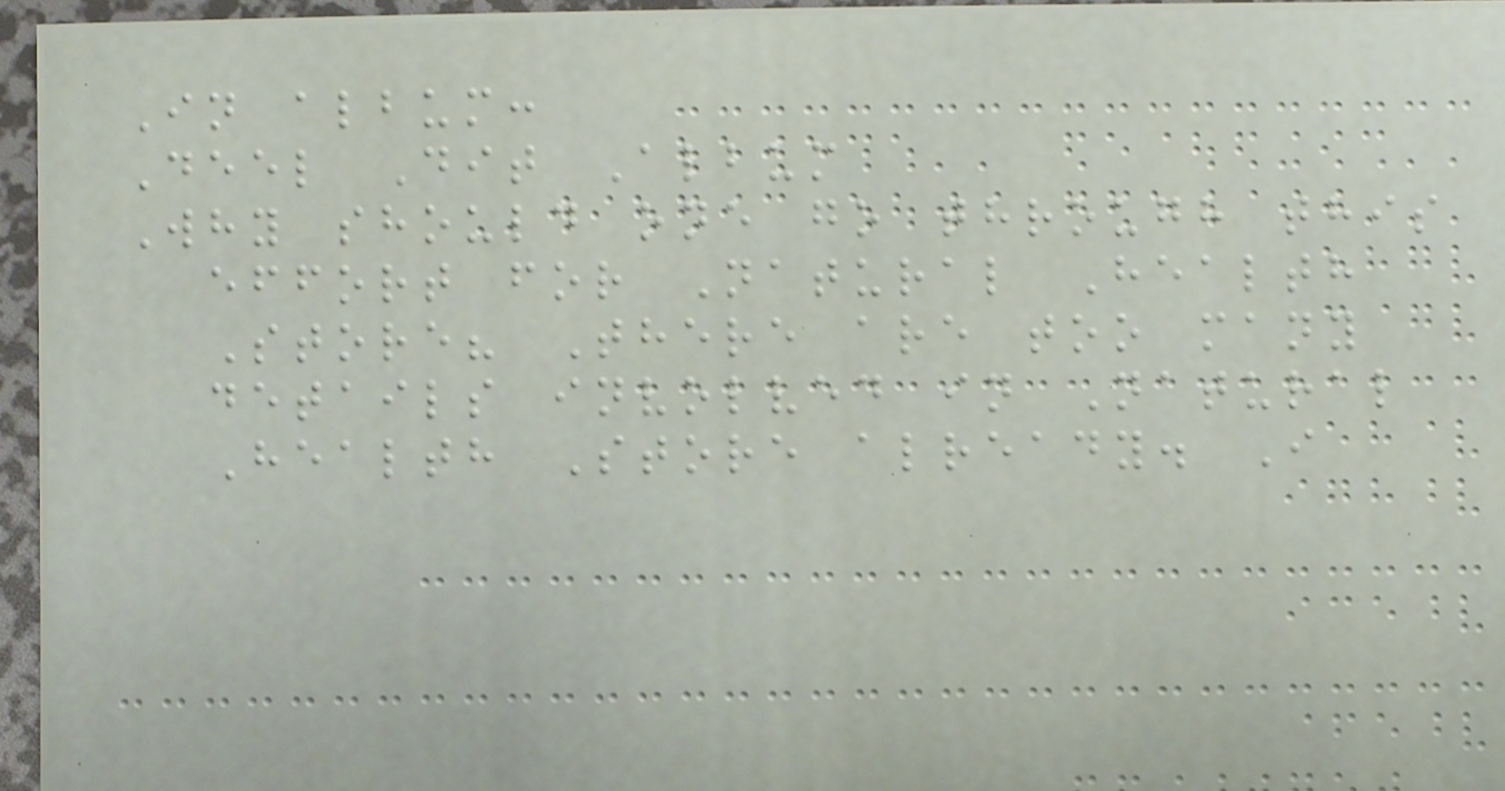In album:
Deel Dit Album
Why should one go through this
effort for Natural Health
Store? There are too many
details involved in Natural
Health Store already. I
